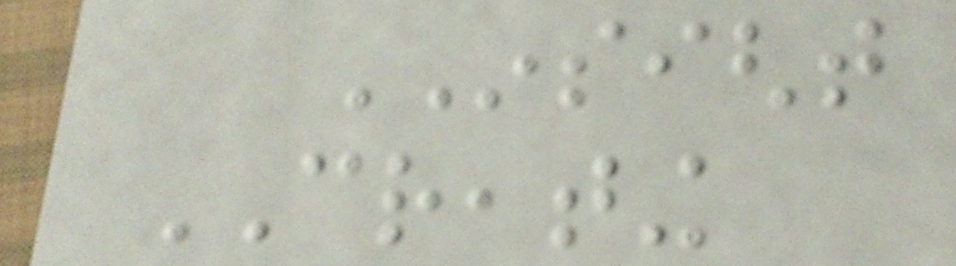INSIGHT
CREATING
